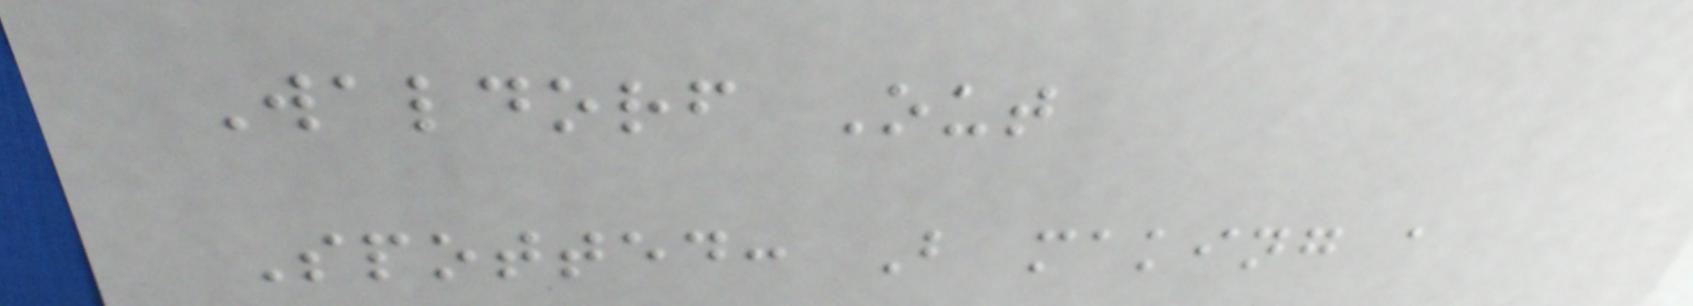Waldorf Out
Spotted: B making a
